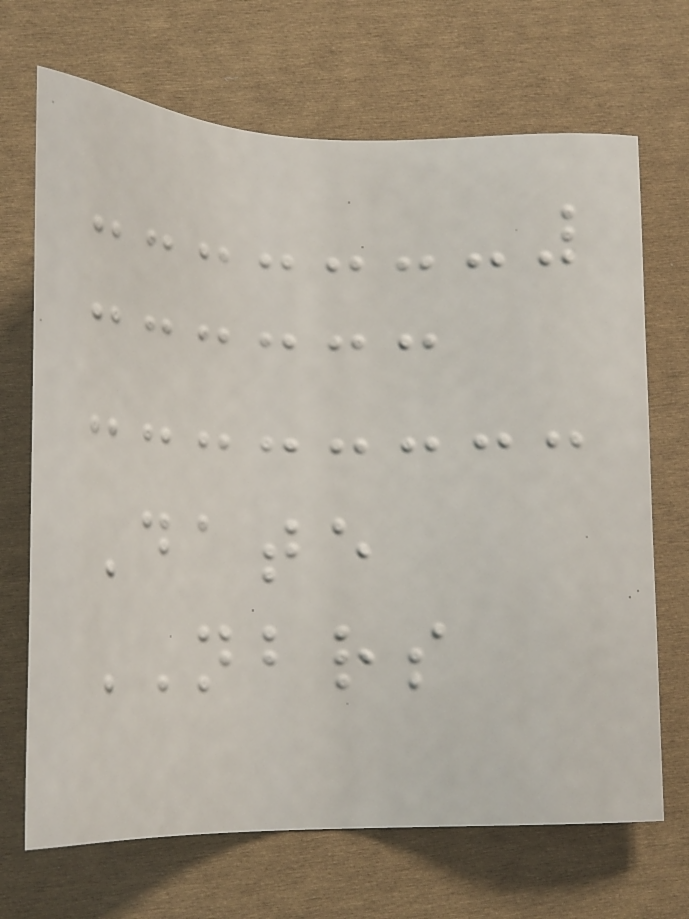Date
NBRS
